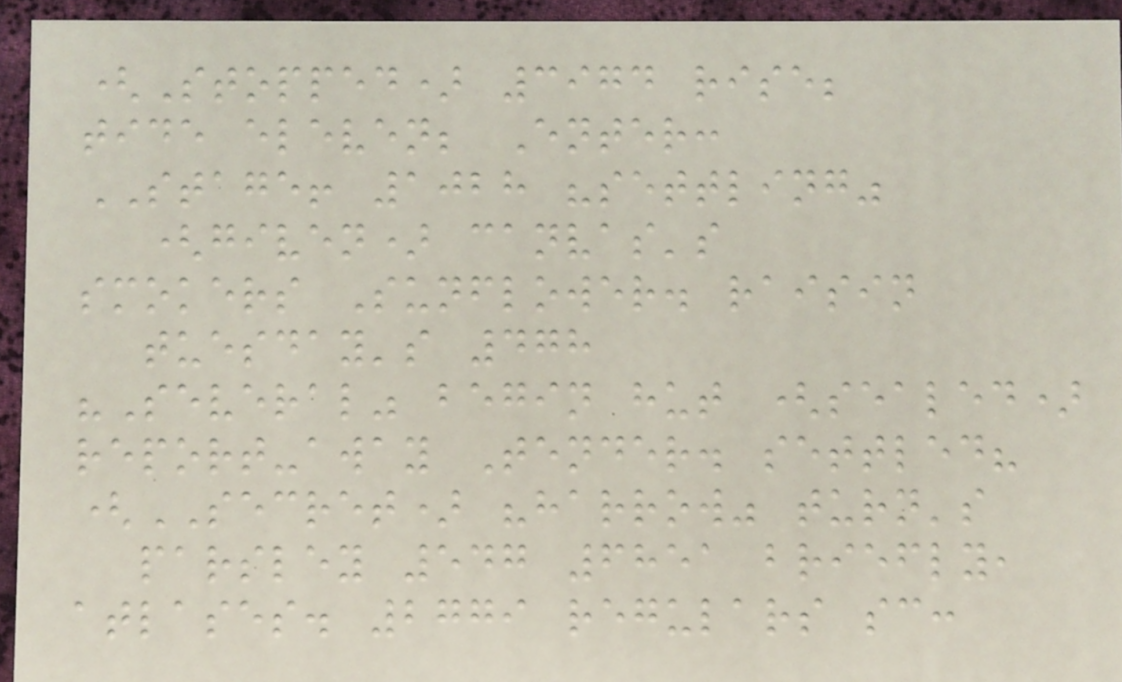(Stopped) 3974 rise;
tide eleven; Enter:
STAGE! 1028 "settling"
(given) canvas's
smokers Sunflower. raisin
tuesday's 478
"Several" begin hut (sealed)
report-away Tender. settled?
(SECRET) "harrow" turn's
parsley 547 6851 briefly,
atlases. 2779 regulars sc:
